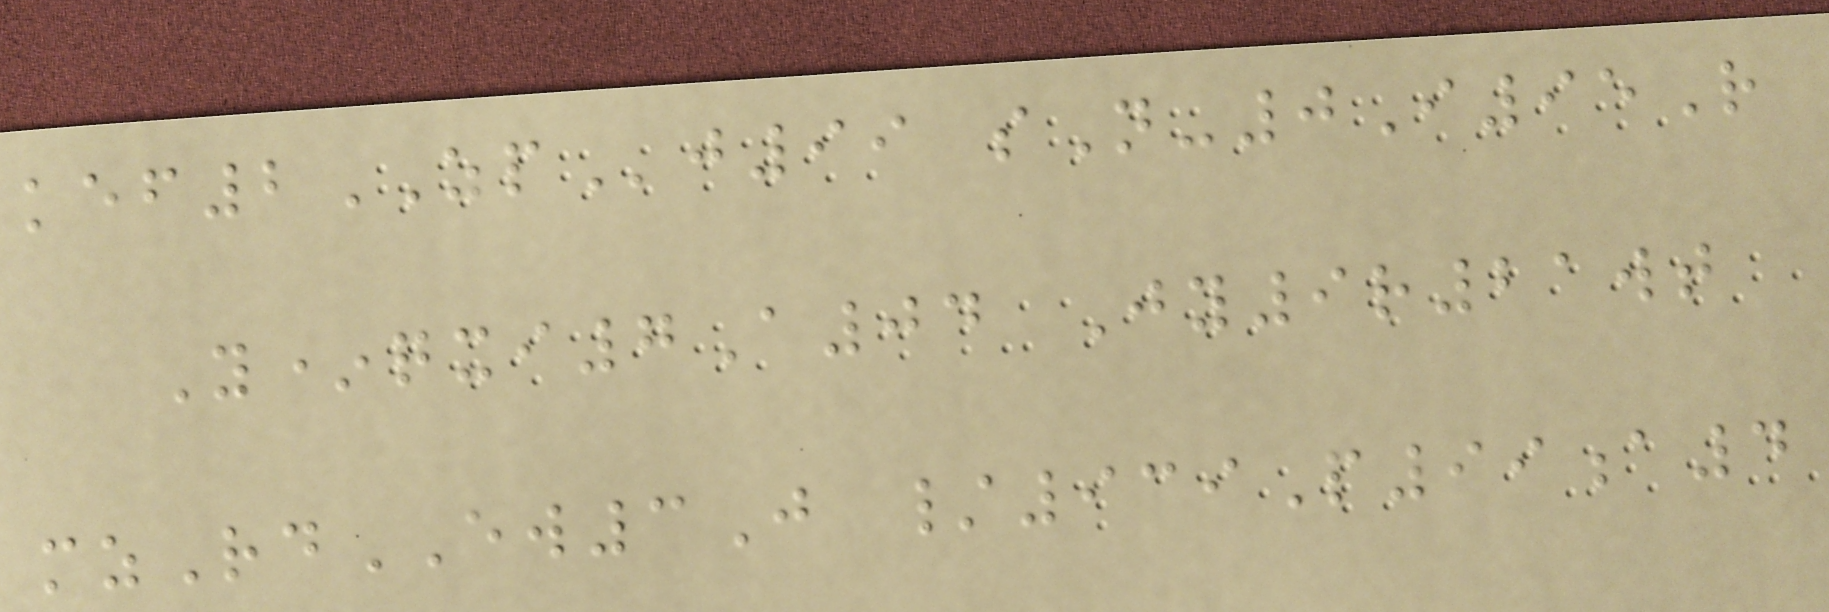kef2ZPj99 sN-0I95R
Y*qxi7A04 Jy9r21wt
mzRdEW3J /939P99a4
